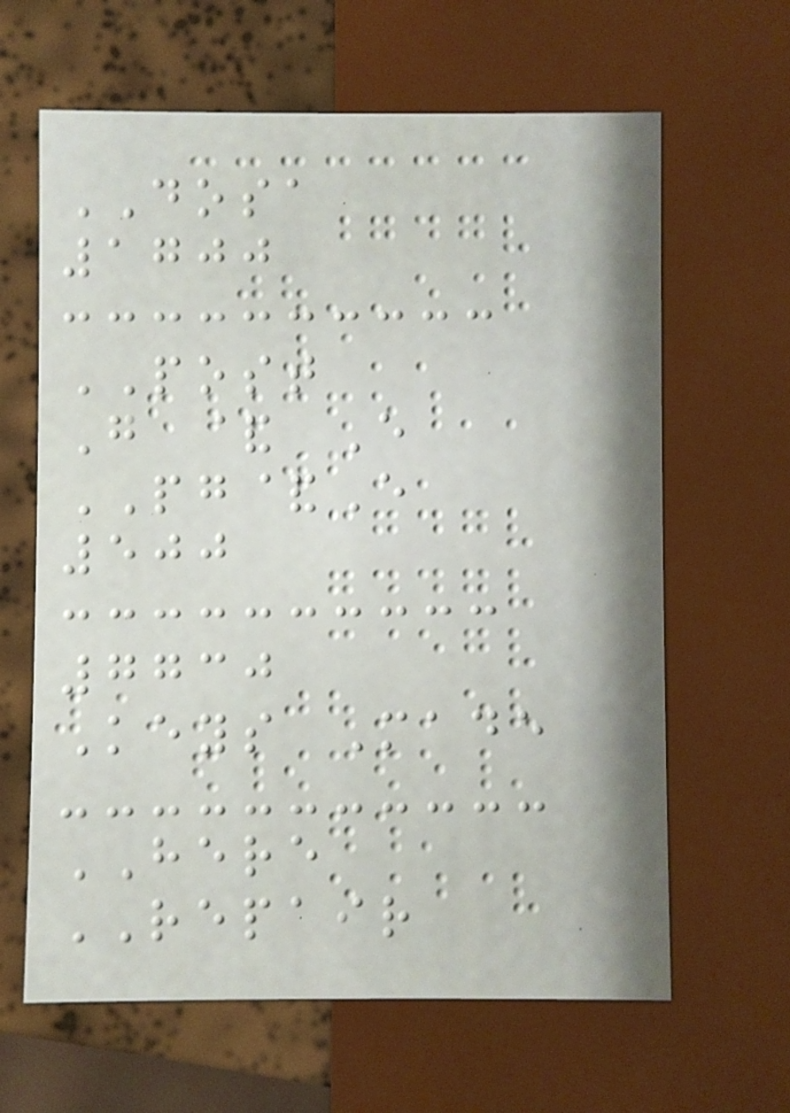DOSA
1700
POST
G & E
PG&E
500
7730
Keys Made
HERE
REPAIR
